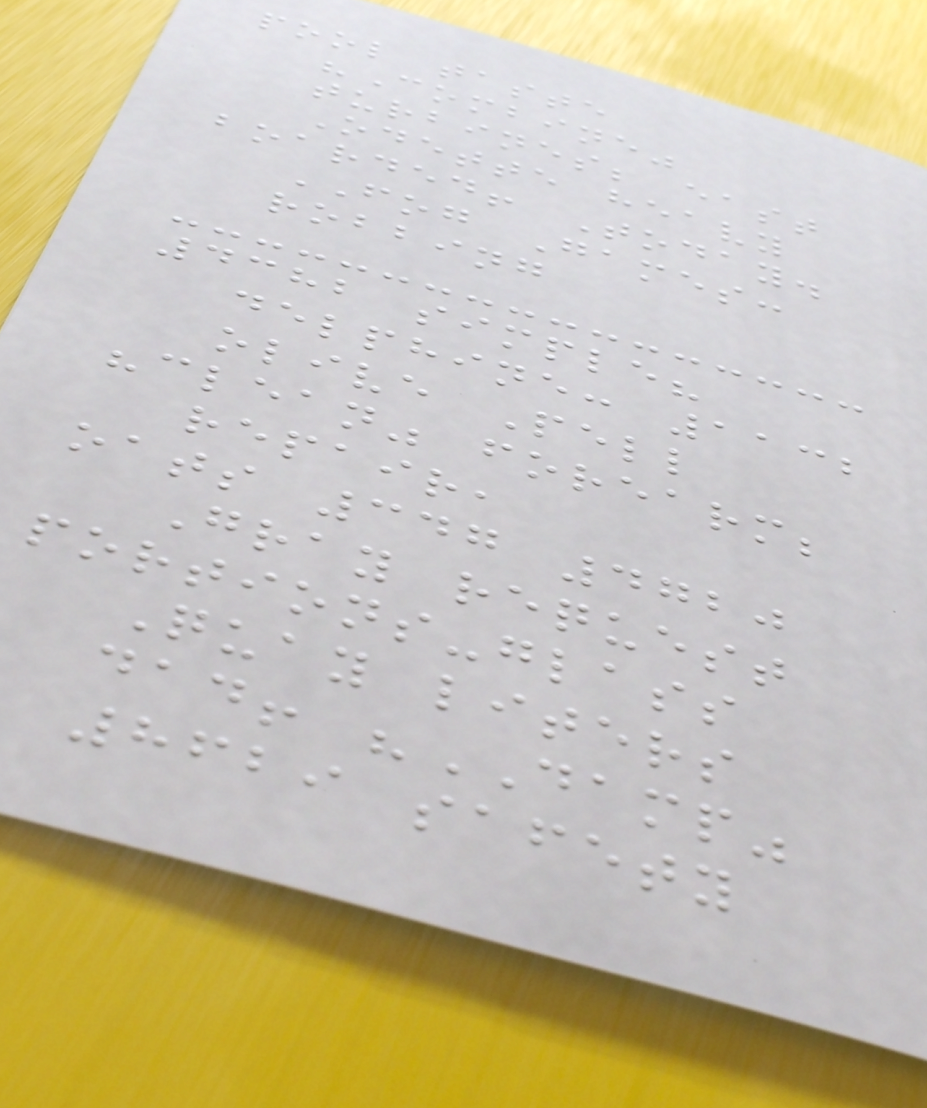pool taste
"Combine"
turbines; east
Odette heavy
boarded! Today.
FOG Games:
robbing
4382 simple?
delphine: 1132
olive Pell
"clean" forearm;
repair,
oats 347 4720
Gray request
portions-glass
Quay liters
dad! "DAMP"
8629 safety
